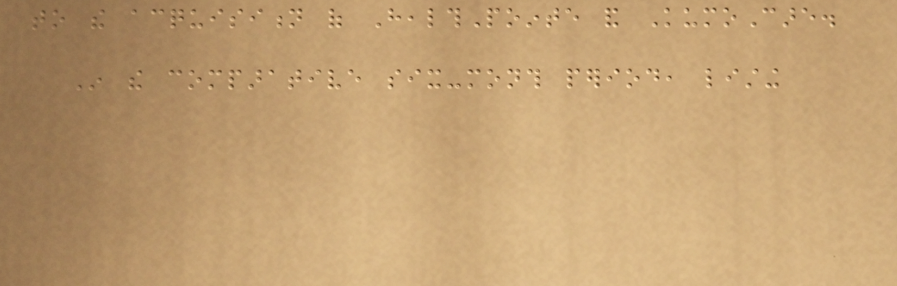to the acquisition of HealthPointe and KumoCare.
In the comparative six-month period, listing
